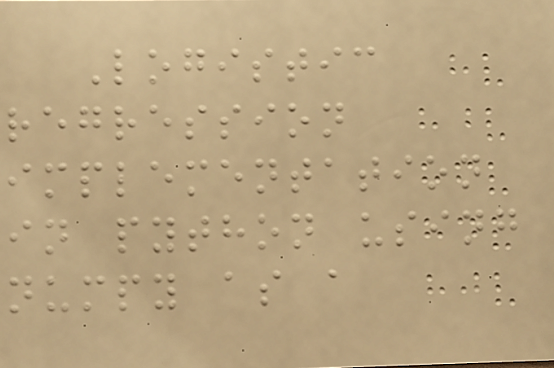Logistic
regression
implementation
in python using
numpy as a
